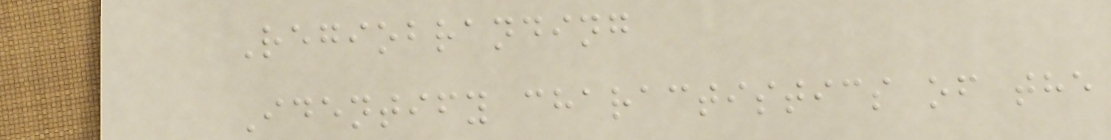Regiobranding
Identify charactistics of the
